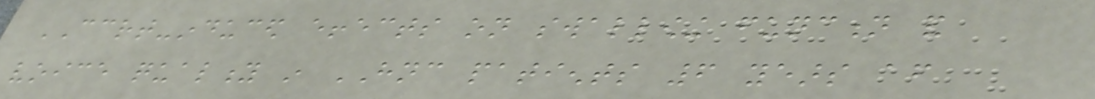CCRT-induced effects on swallowing function and
voice quality in HNC patients 6 years after
